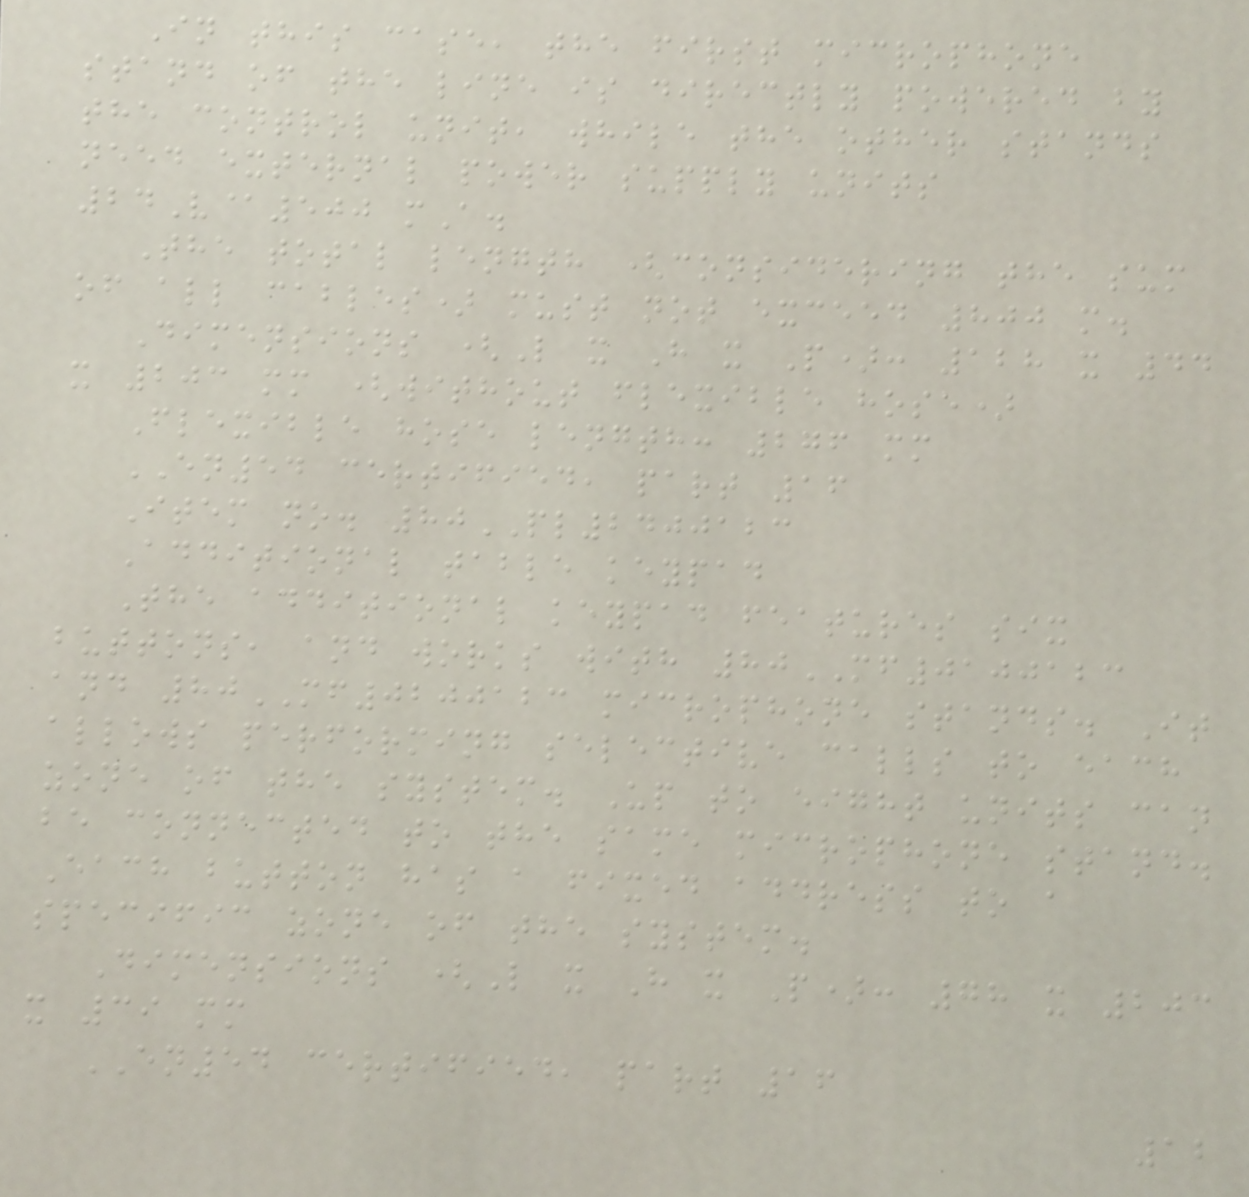In this case, the first microphone
stand of the line is directly powered by
the control unit, while the other stands
need external power supply units
24V@500 mA.
The total length (considering the sum
of all cables) must not exceed 800 m.
Dimensions (L x H x P): 128 x 44
x 203 mm (without flexible hose)
Flexible hose length: 276 mm
EN54 certified, part 16
Item no. 80PL2400123
Additional table keypad
The additional keypad features six
buttons, and works with 80MF0100123
and 80MF0200123 microphone stands. It
allows performing selective calls to each
zone of the system. Up to eight units can
be connected to the same microphone stand.
Each button has a fixed address to a
specific zone of the system.
Dimensions (L x H x P): 78 x 203
x 39 mm
EN54 certified, part 16
12
